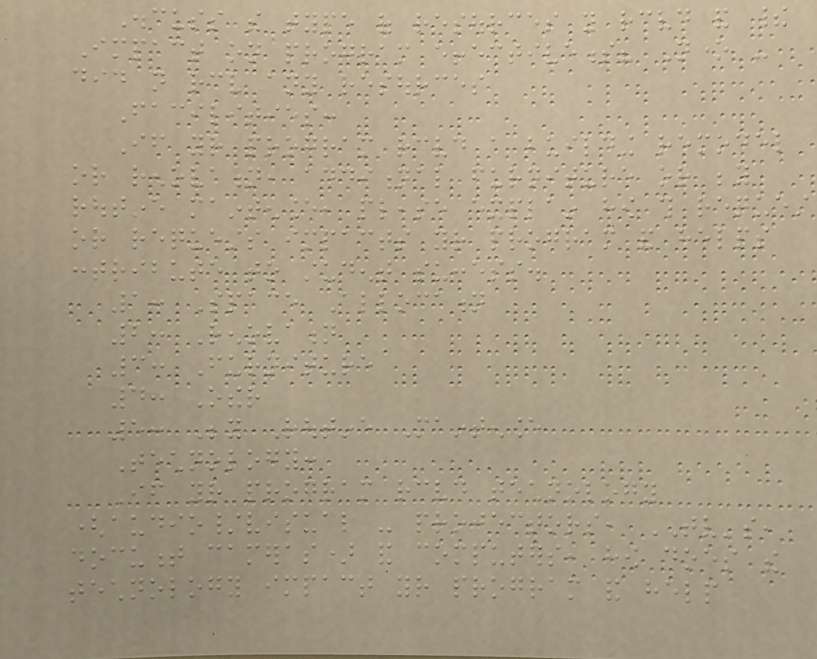Discuss the type of resources you received and their
Impact on program effectiveness? None -
did not receive any resources
Facilities:
If your program received a building remodel
or renovation, additional furniture or beyond
routine maintenance, please explain how this request
or requests impacts your program and helps
contribute to student success.
1: Space Allocation
2: Renovation
3: Furniture
4: Other
5: Beyond Routine Maintenance
Technology:
If your program received technology
(audio/visual - projectors, TV's,
document cameras) and computers, how does the
technology impact your program and help
